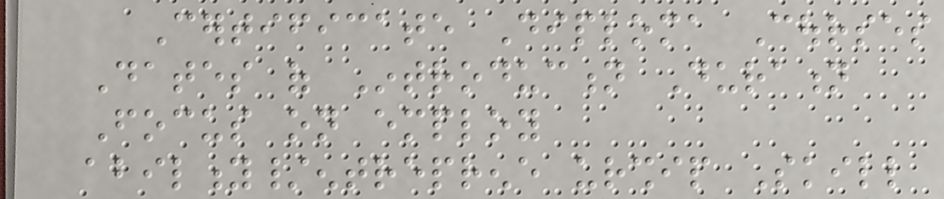Certificate Diploma Courses
Dates of Introduction Duration
Focus on employ
ability/entreprene urship Skill
